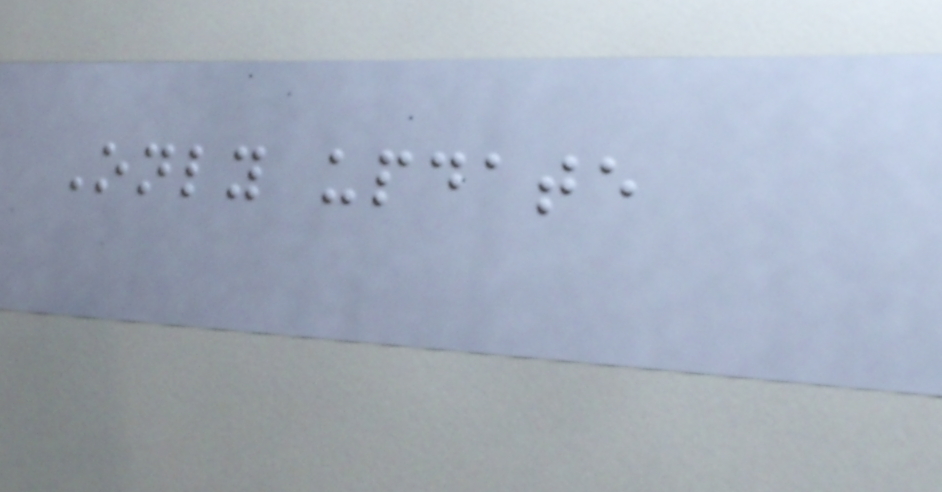Only update
